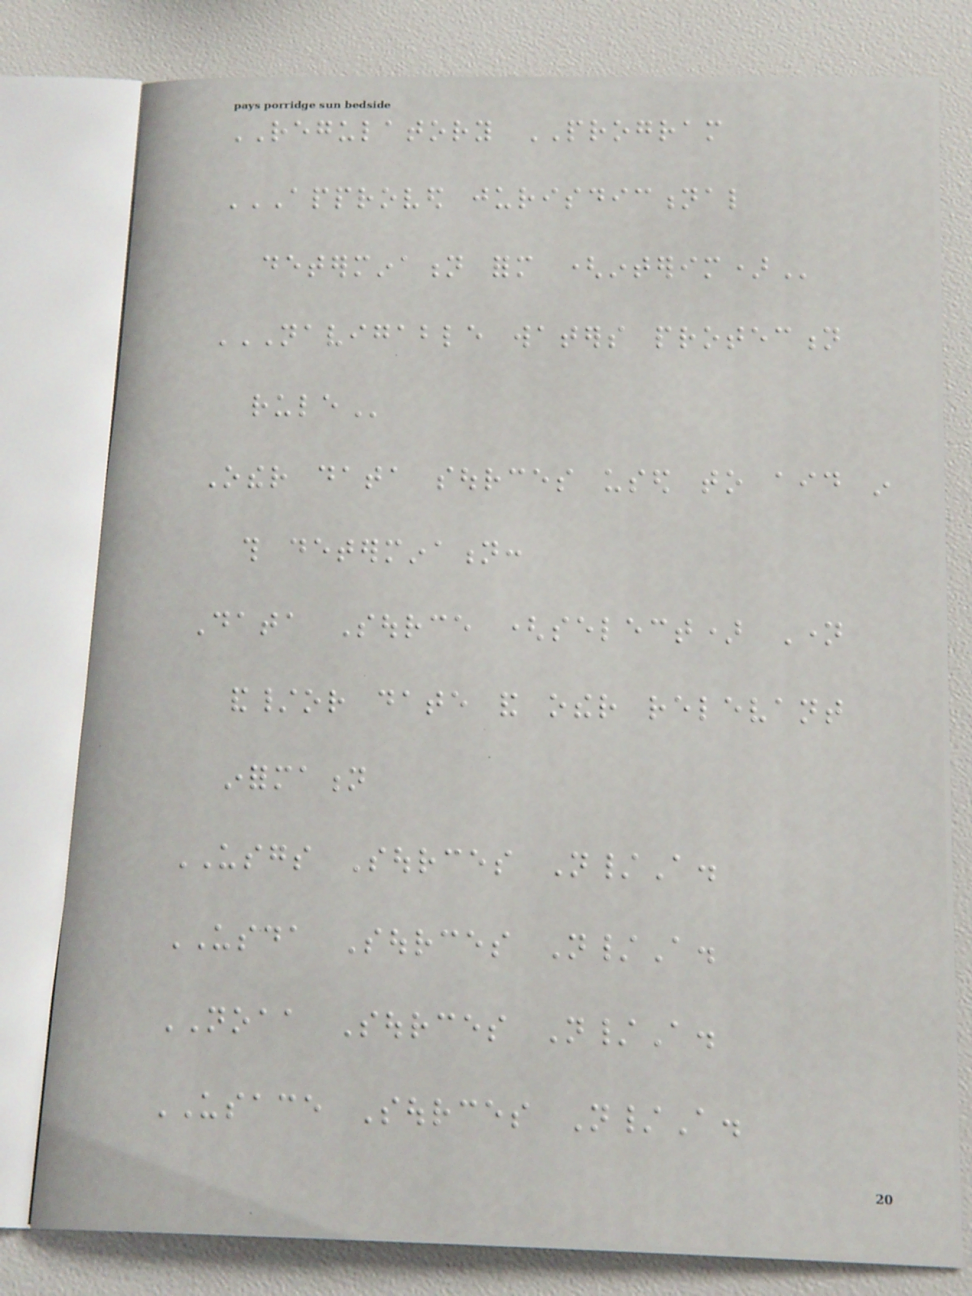REGULATORY PROGRAM
APPROVED JURISDICTIONAL
DETERMINATION FORM (INTERIM)
NAVIGABLE WATERS PROTECTION
RULE
Other data sources used to aid in
this determination:
Data Source (select) Name
and/or date and other relevant
information
USGS Sources N/A.
USDA Sources N/A.
NOAA Sources N/A.
USACE Sources N/A.
